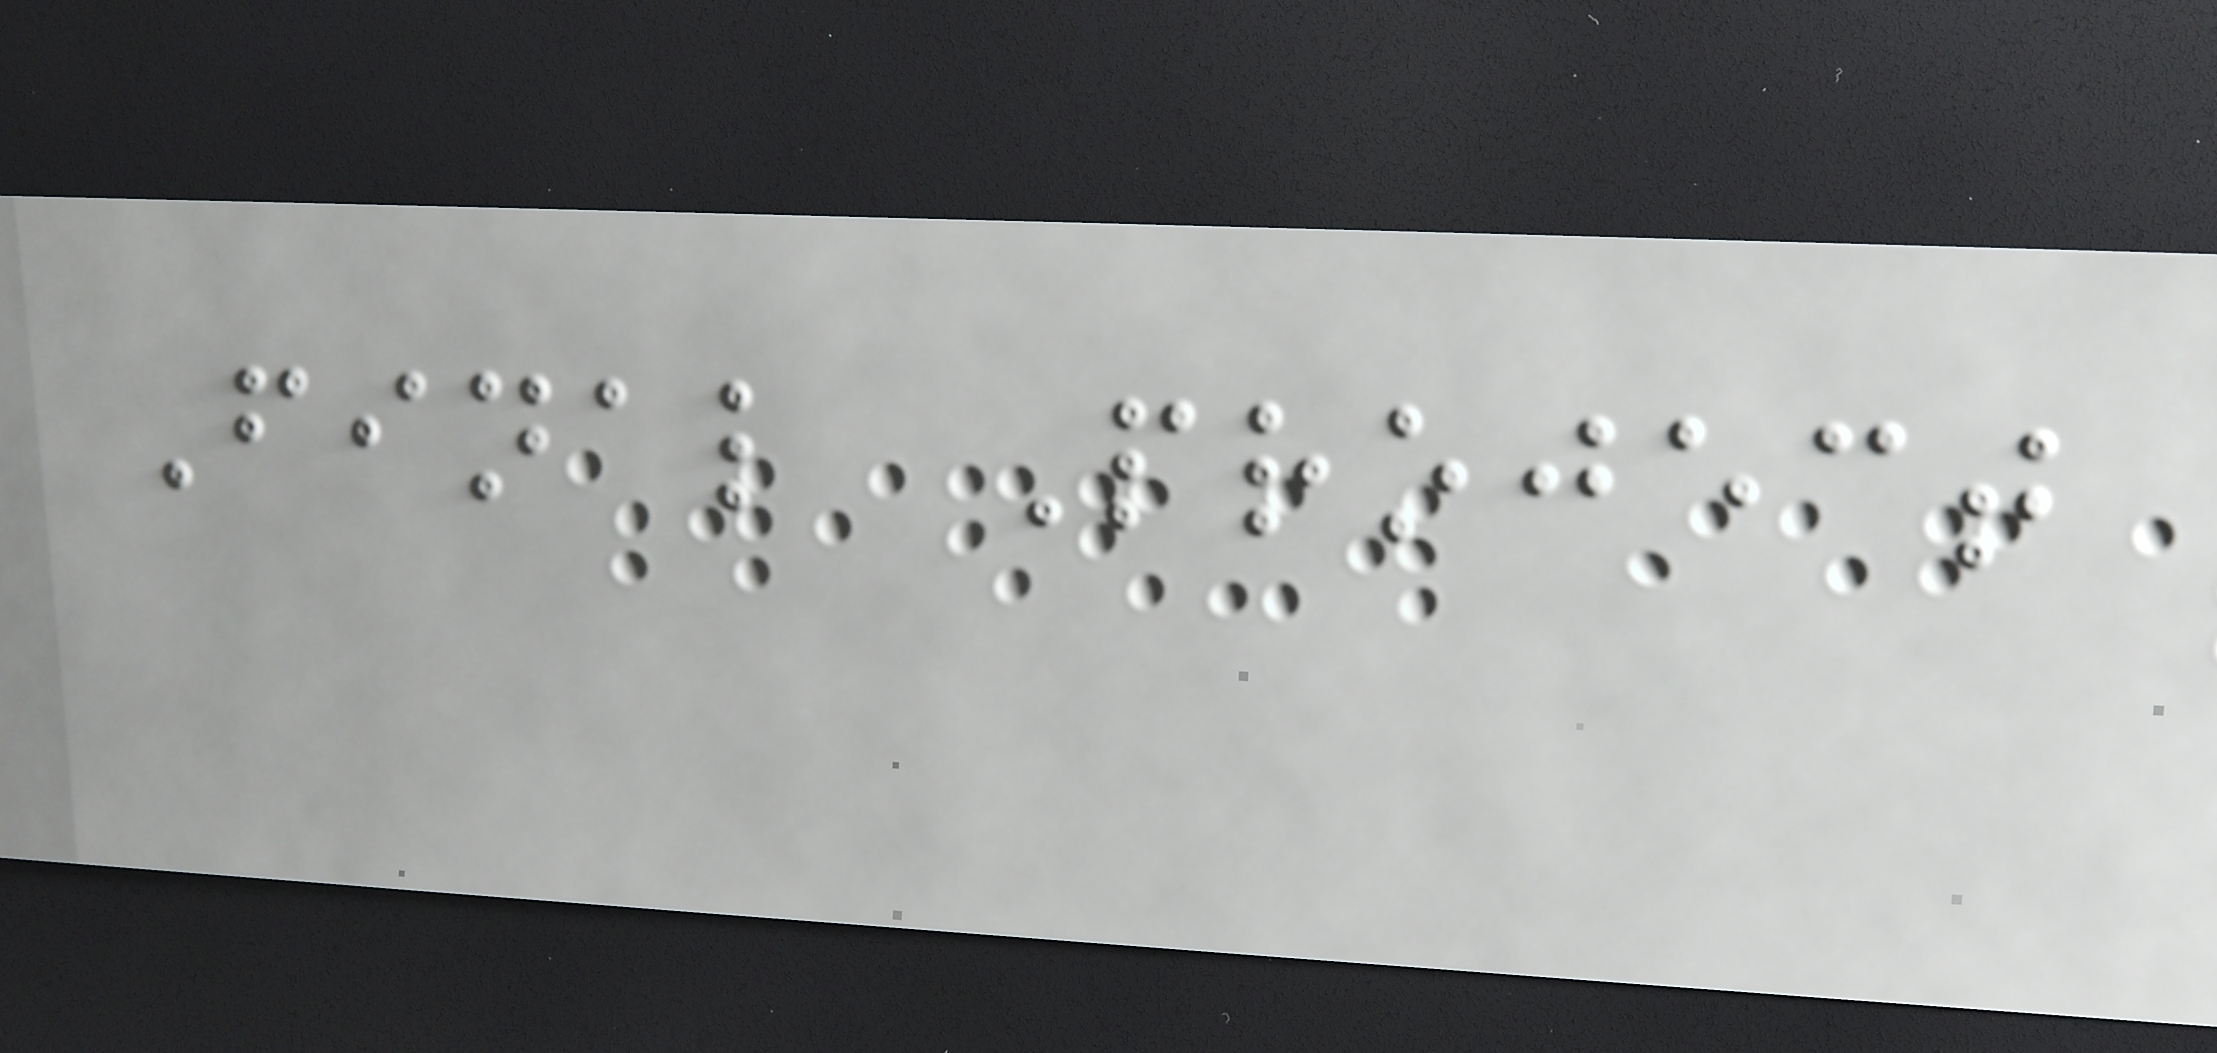Final Project
